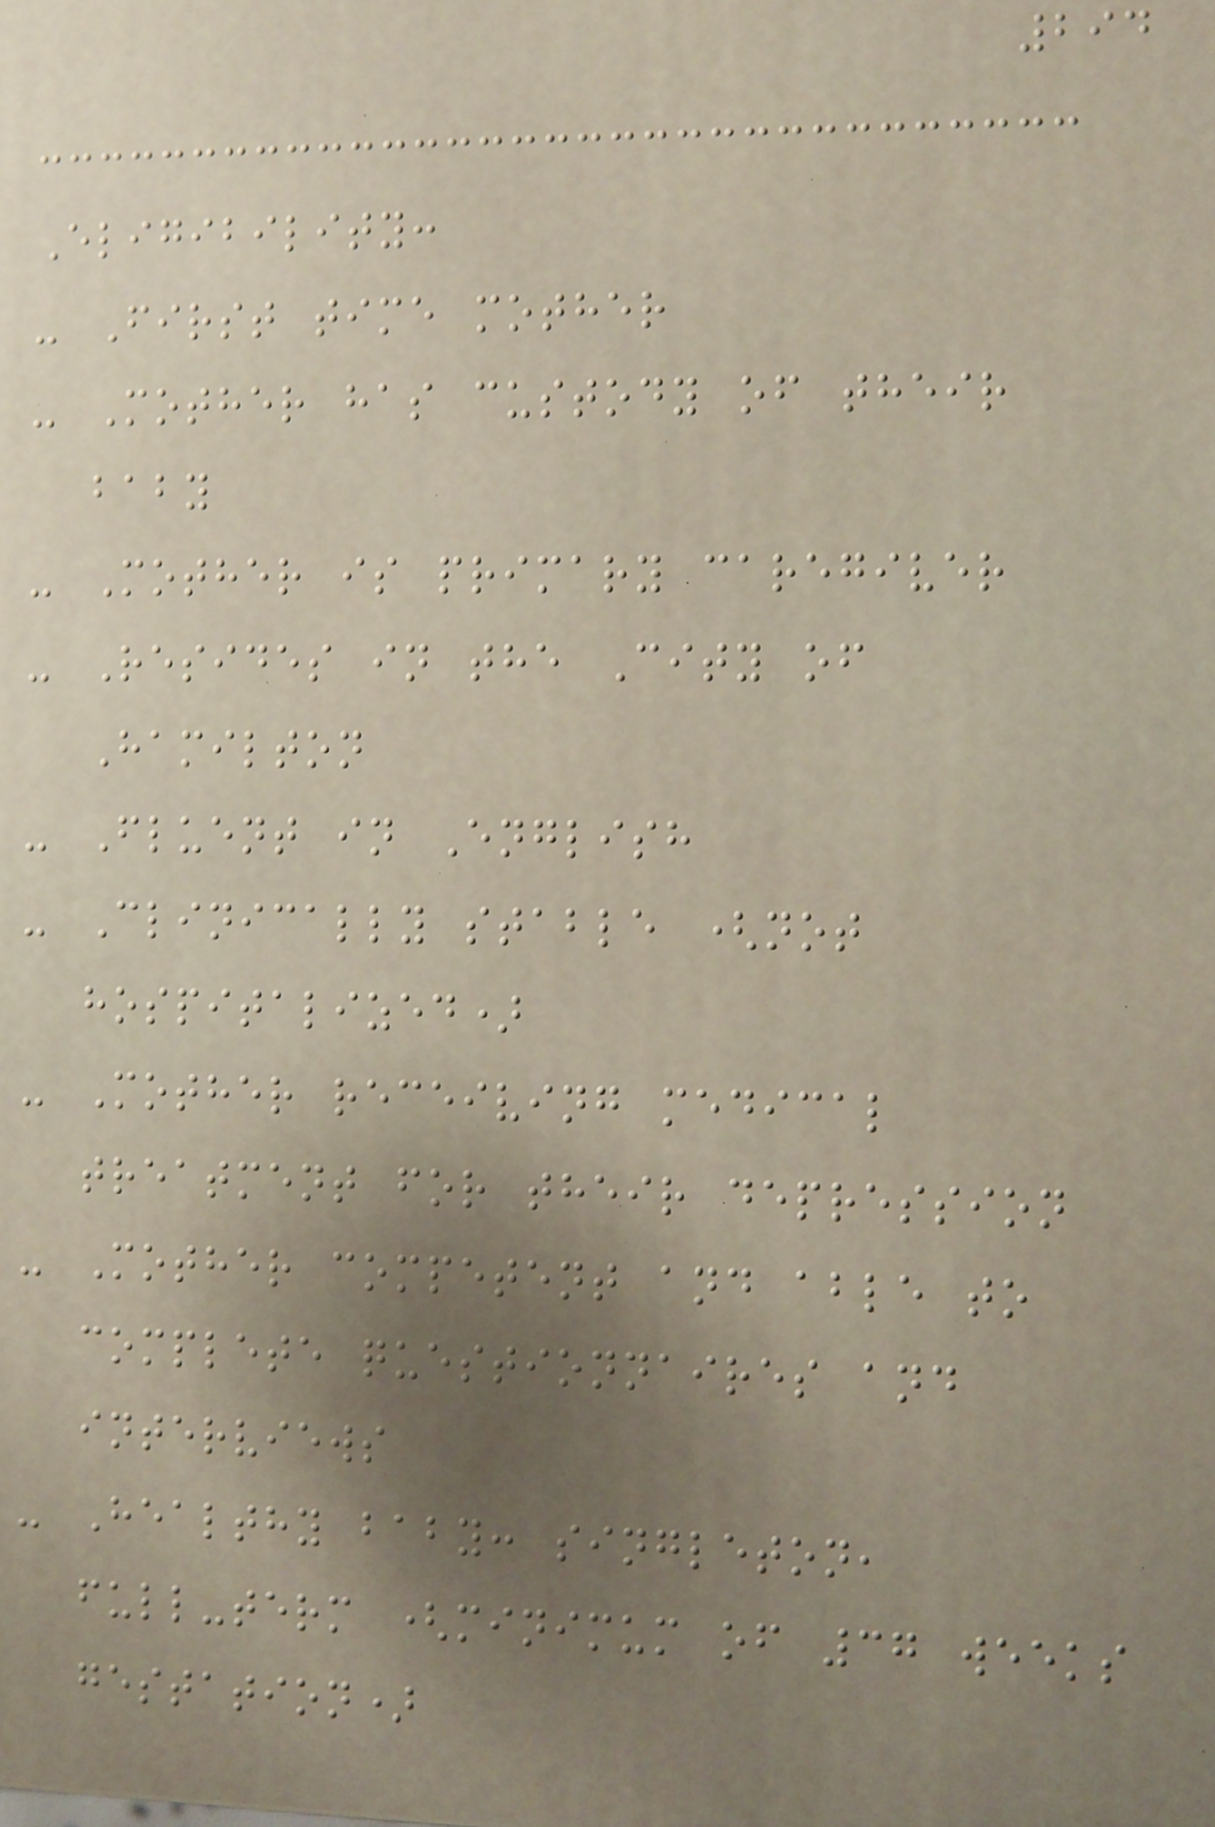294
Eligibility:
- First time mother
- Mother has custody of their
baby
- Mother is primary caregiver
- Resides in the City of
Hamilton
- Fluent in English
- Clinically stable (not
hospitalized)
- Mother receiving medical
treatment for their depression
- Mother competent and able to
complete questionnaires and
interviews
- Healthy baby: singleton,
full-term (minimum of 37 weeks
gestation)
